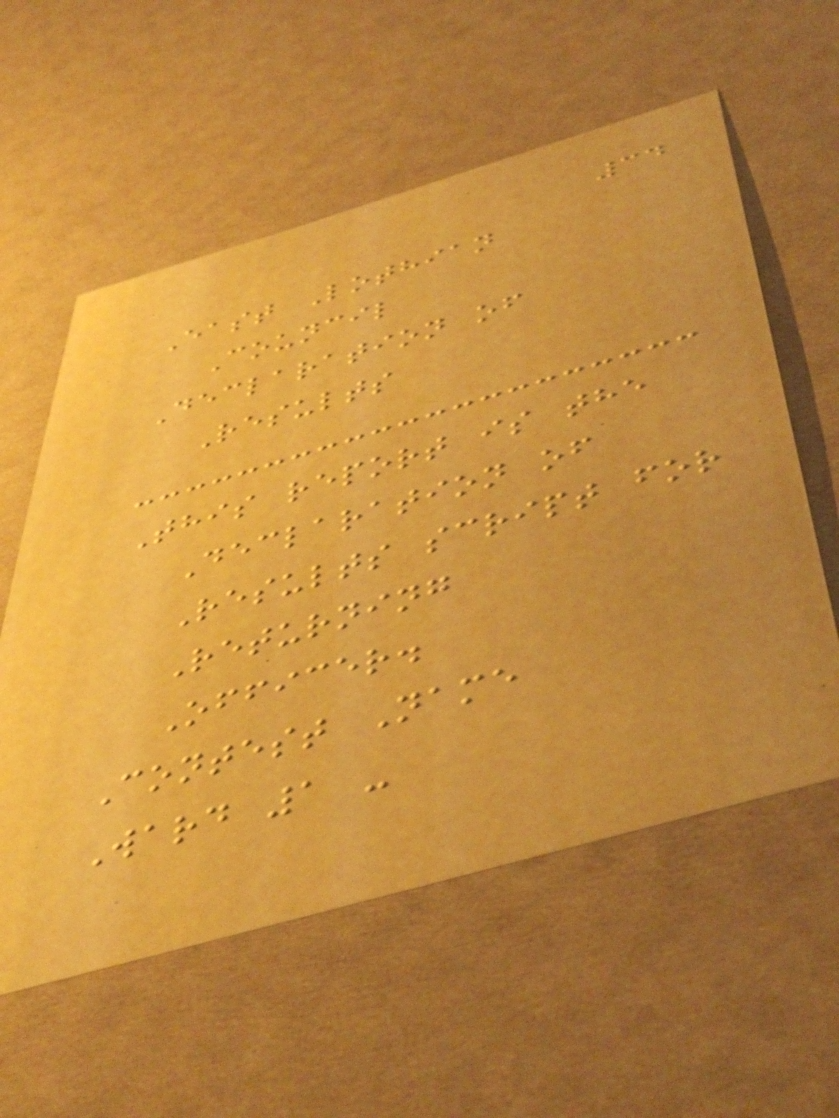34
East Lothian
Council
Declaration of
Results
This report is the
Declaration of
Results script for
Returning
Officer.
Contest Name
Ward 1 -
